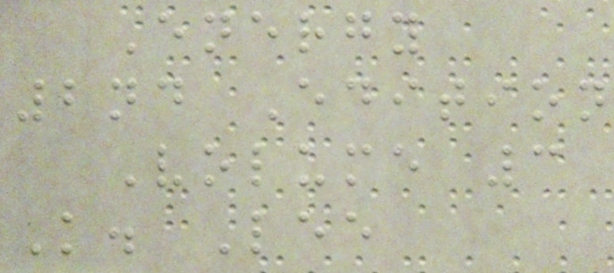Energy
2nd Edition
Volume 3
K. Lee
